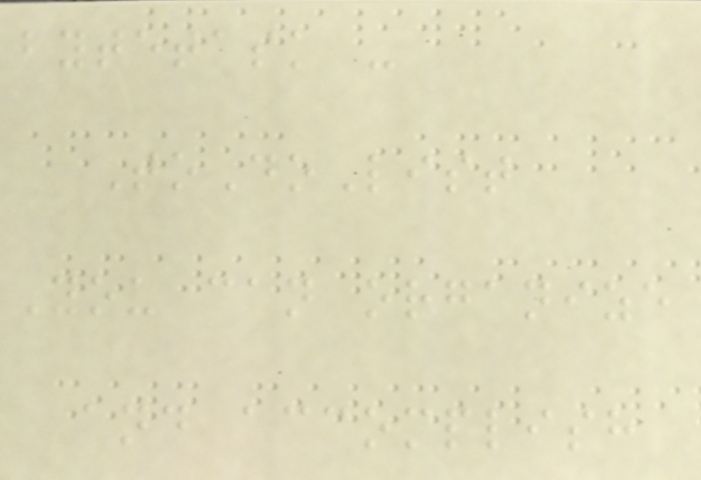bytetask -
ToDoList
You can organize
and accomplish
